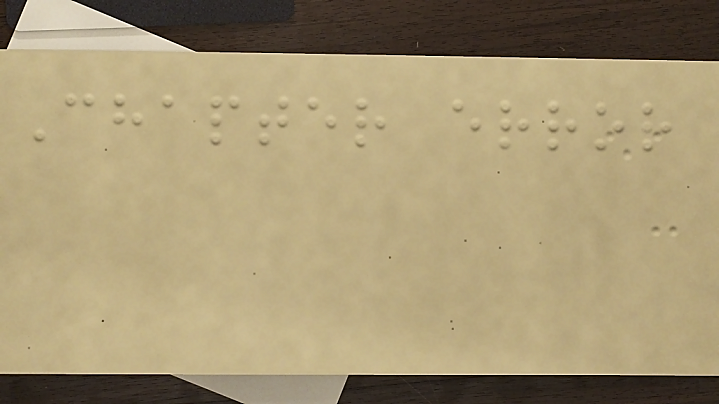Chapter error
